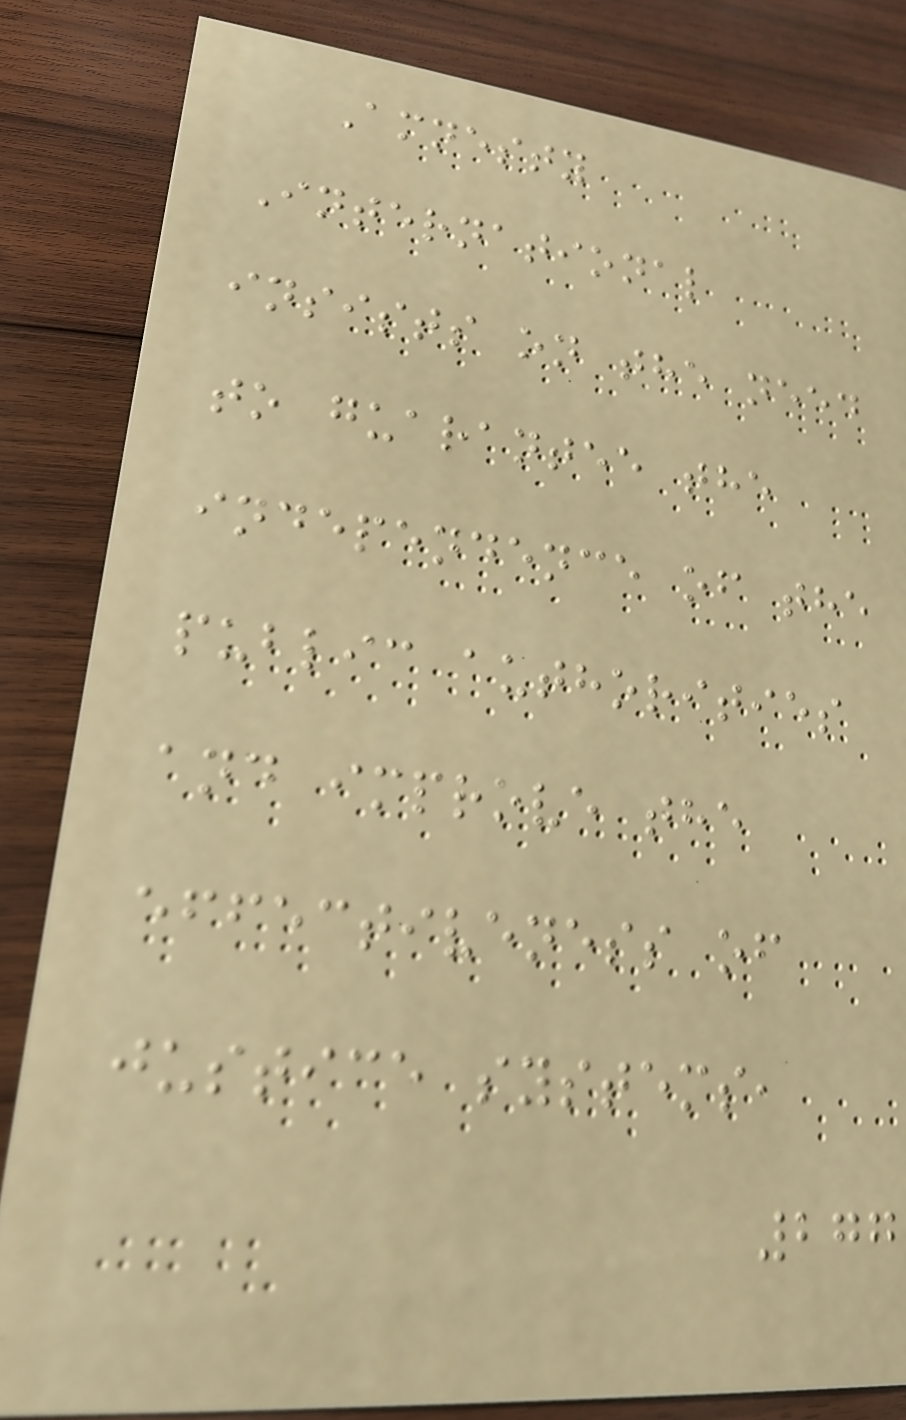Amnesty
International
insists on the need
to guarantee the
independence of the
public authorities
and improve the
effectiveness of
justice systems,
277
